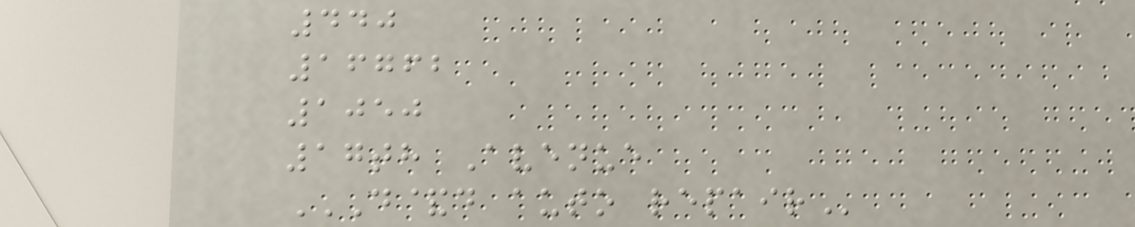440
16762
1050
17th Avenue
D&D AUTO REPAIR
